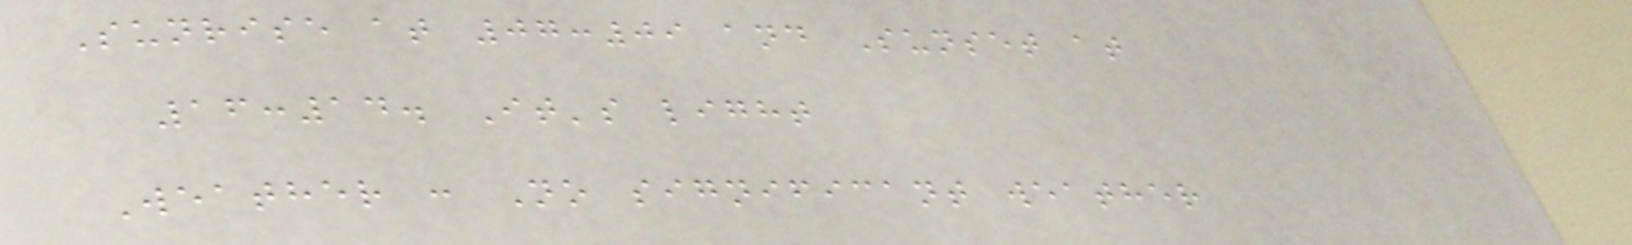Sunrise at 07:09 and Sunset at
16:14. It's light
Weather : No significant weather
